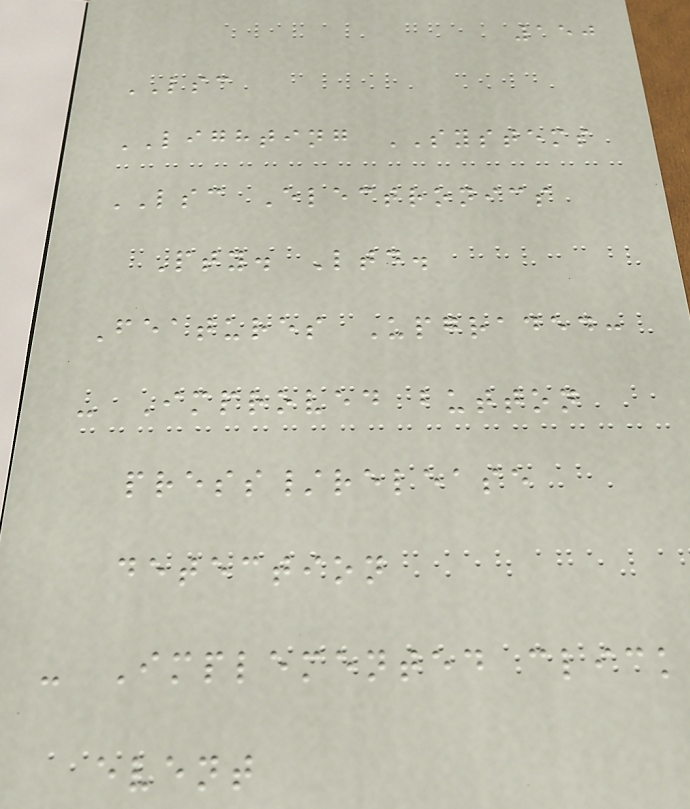150
LSC
LIGHTING SYSTEMS
LSC Electronics
Pty. Ltd.
Features Upgraded:
- Improved button
press/release
detection
- Implemented click
event
